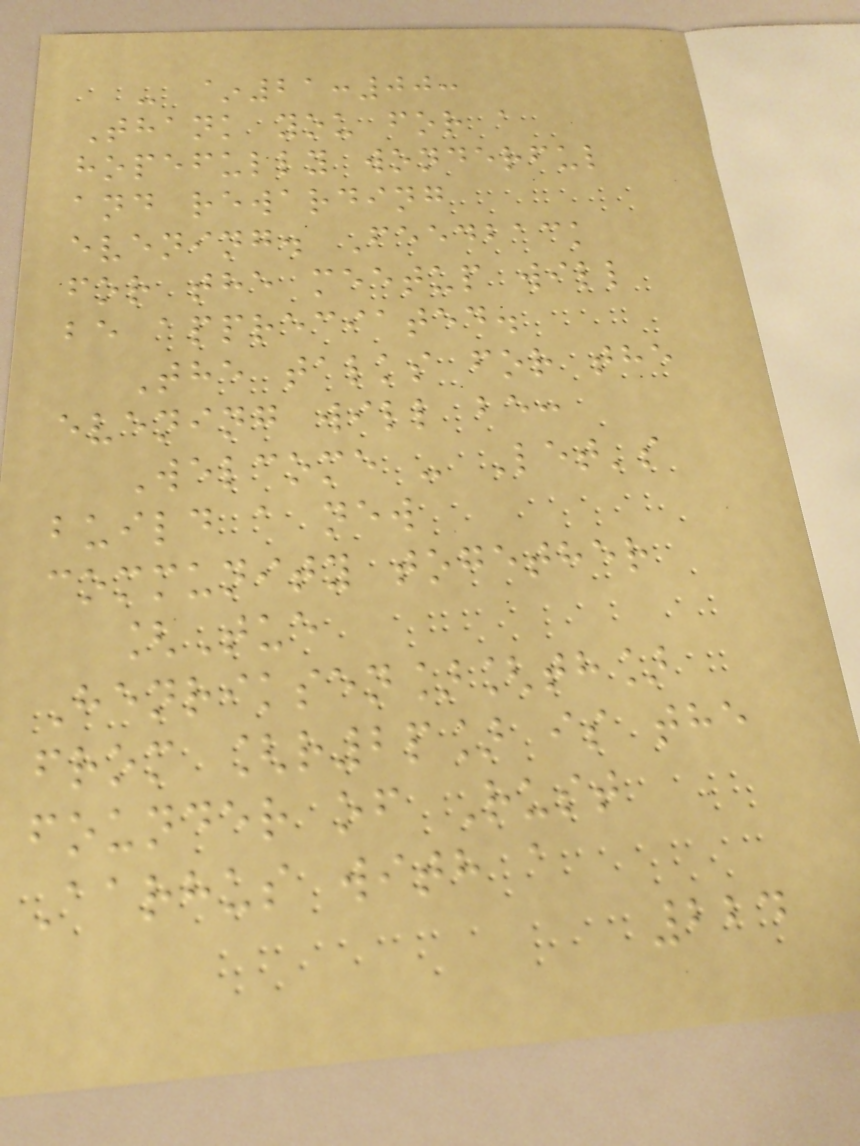- ~21:00:
Thank you for a
hopefully wonderful
and rewarding
evening. Feedback
for the meetup will
be appreciated.
The talks for the
evening will be:
Welcome - Let's
build a new
community together
[Tue
Henriksen][th]
from [r2p] is the
founder of Rust
Aarhus with a
224
